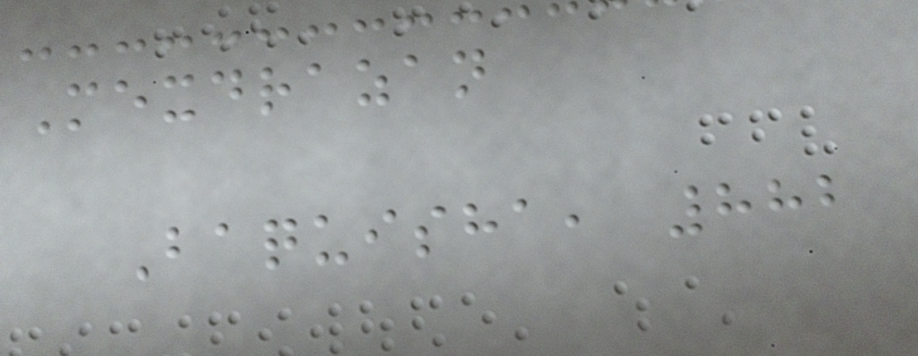Mexdrazan
Baquisha, 882
